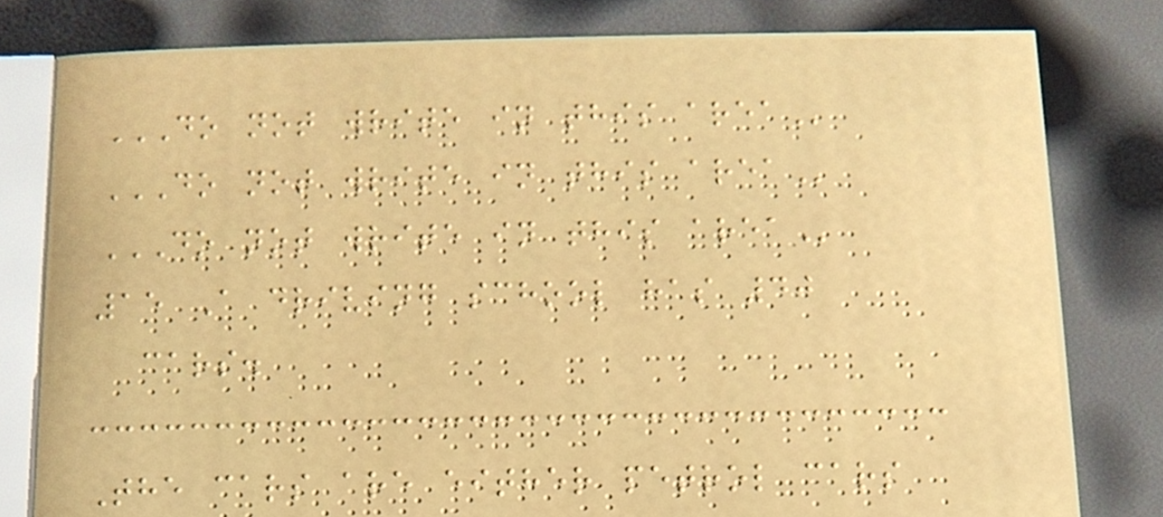DO NOT WRITE IN THIS AREA
DO NOT WRITE IN THIS AREA
DO NOT WRITE IN THIS AREA
15 A driving school has 40
cars.
The cars are either petrol cars
